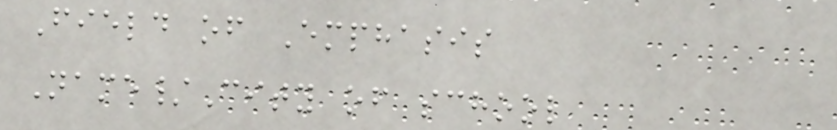Field of Emphasis
Name/City of school
